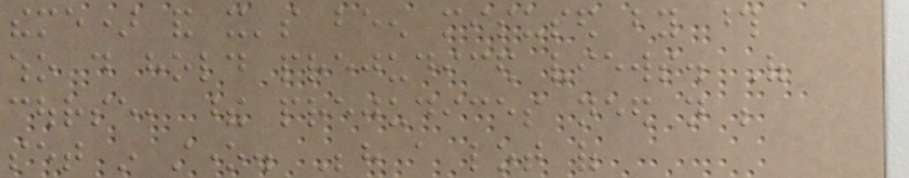theme) and it's been misused by those
who do hold prejudiced views. Of
course, these prejudices need not be
set in stone. Behind a lot of
